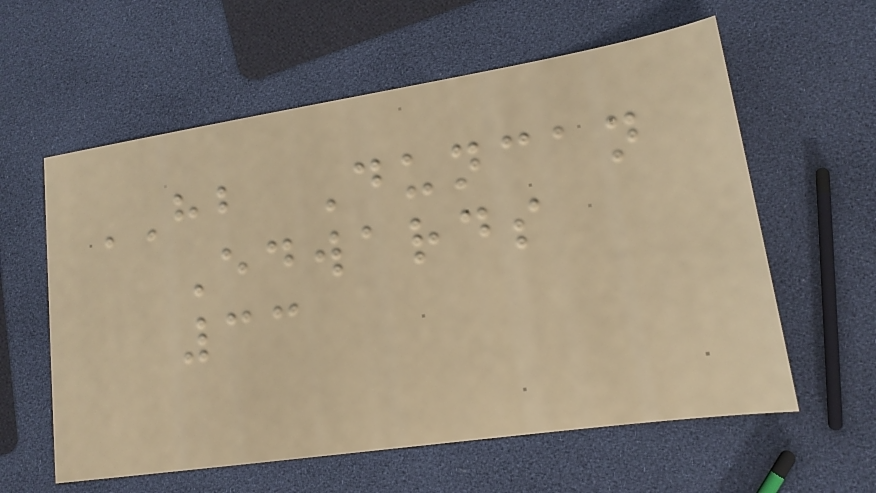HB Duncan
Edwards
33
